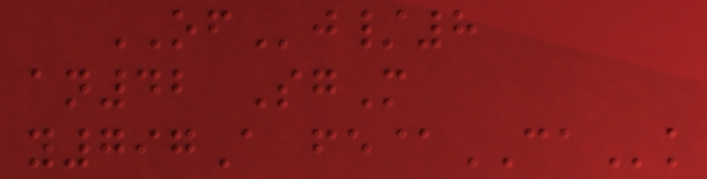OFj/8
an42 SgM
y797A fe@CAk
